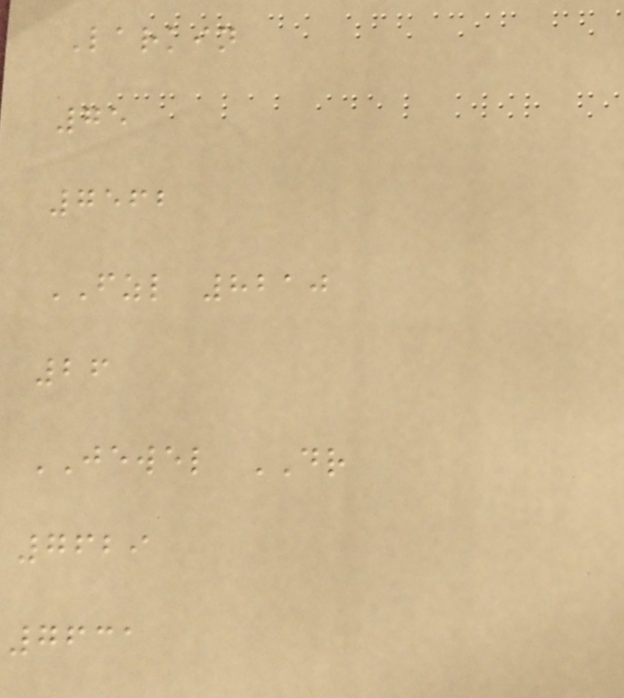Larkin
75
7562
FZL 8210
26
JEWEL DR
7629
7631
